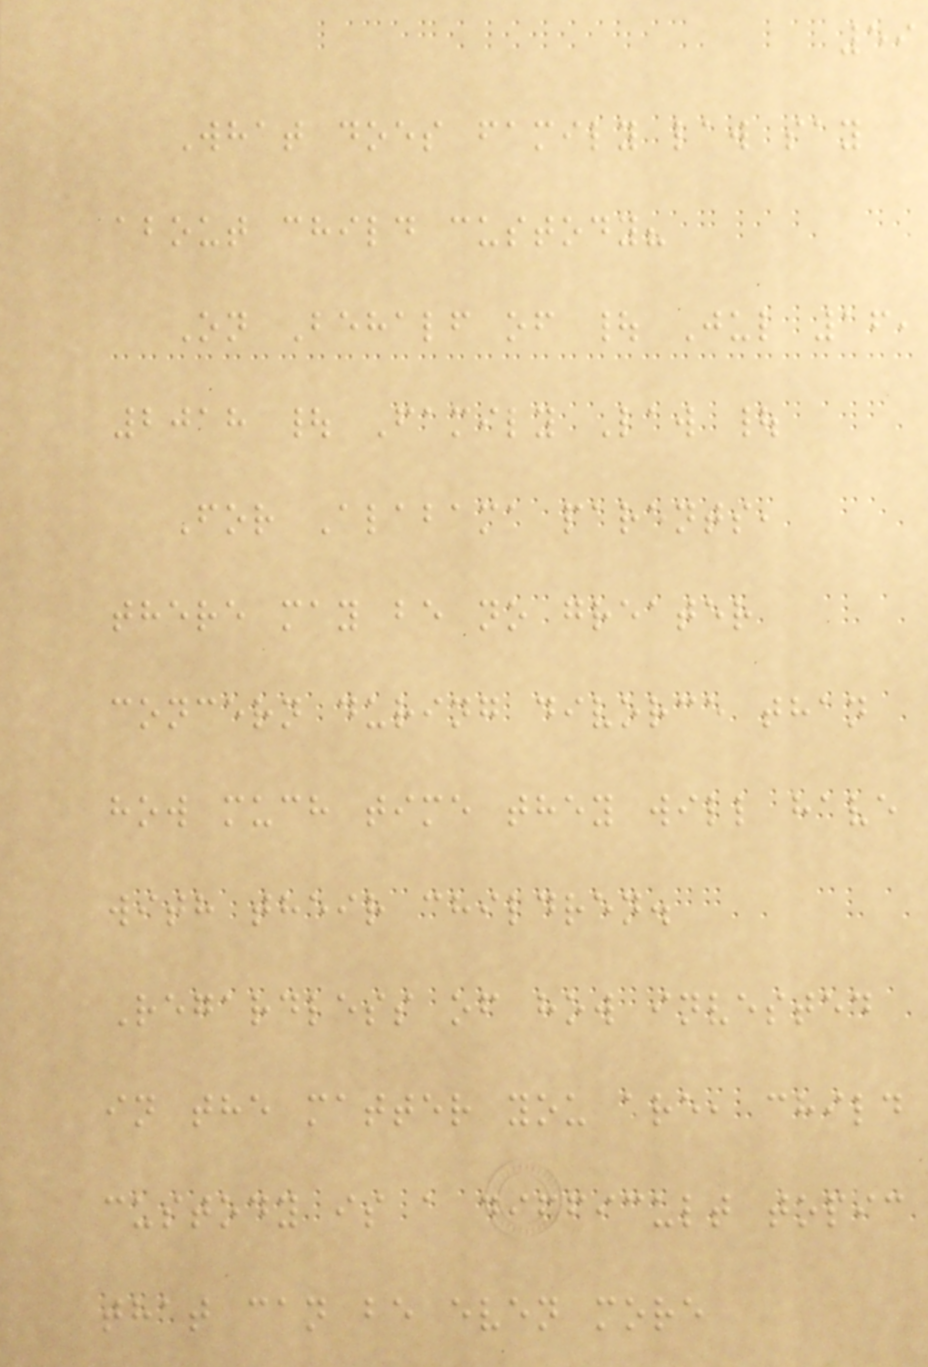59
What does family law say
about child custody?
On Behalf of | Jul 16,
2018 | Family Law |
For Alabama parents,
there may be no greater
concern during divorce than
how much time they will have
with their children.
Regardless of how invested
in the matter you are, child
custody is a difficult topic
that can be even more
